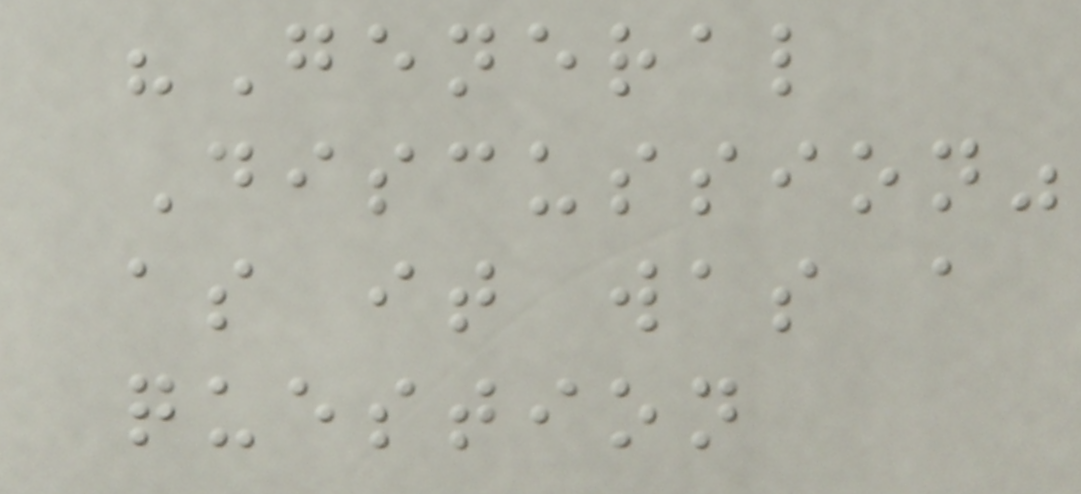"General
Discussion"
as it was a
question
